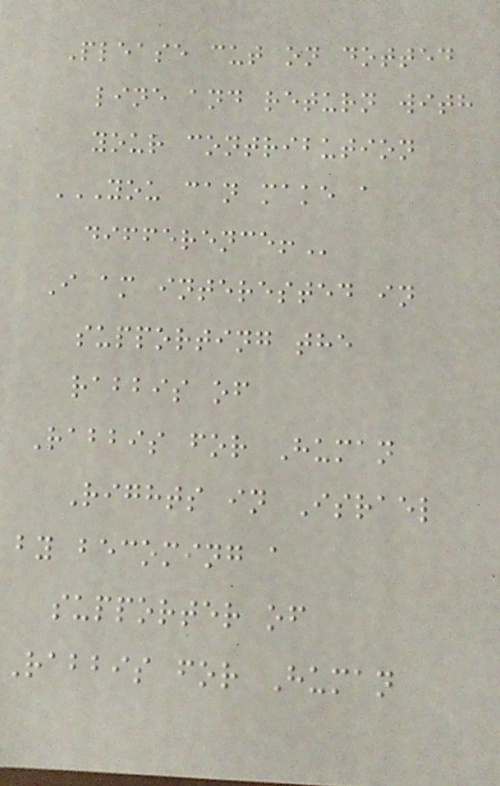Please cut on dotted
line and return with
your contribution
YOU CAN MAKE A
DIFFERENCE!
I am interested in
supporting the
rabbis of
Rabbis for Human
Rights in Israel
by becoming a
supporter of
Rabbis for Human
